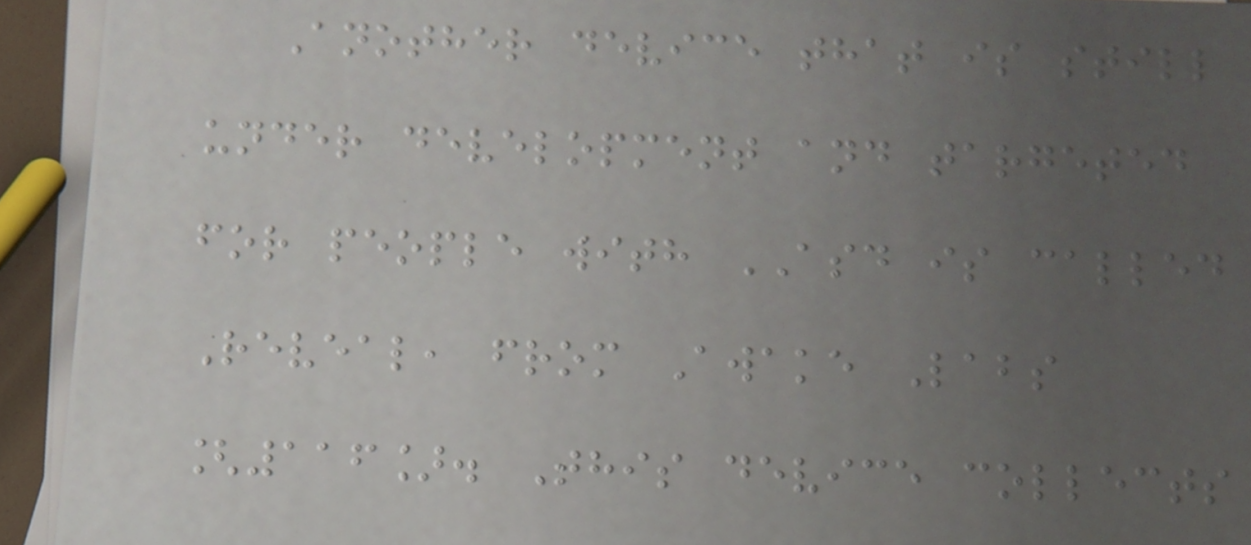Another device that is still
under development and targeted
for people with ASD is called
Reveal, from Awake Labs
[116]. This device collects
